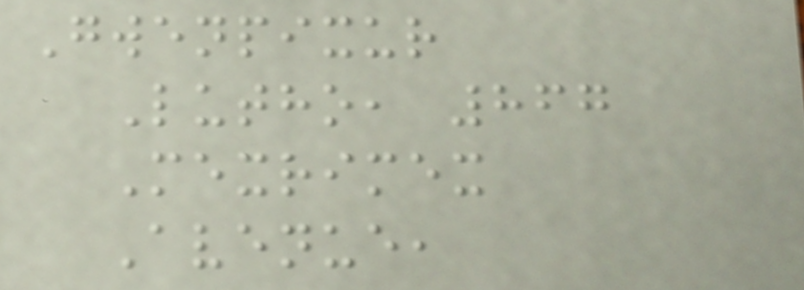Gwenpixur
Lutho, 867
Mexrimex
Avenue,
